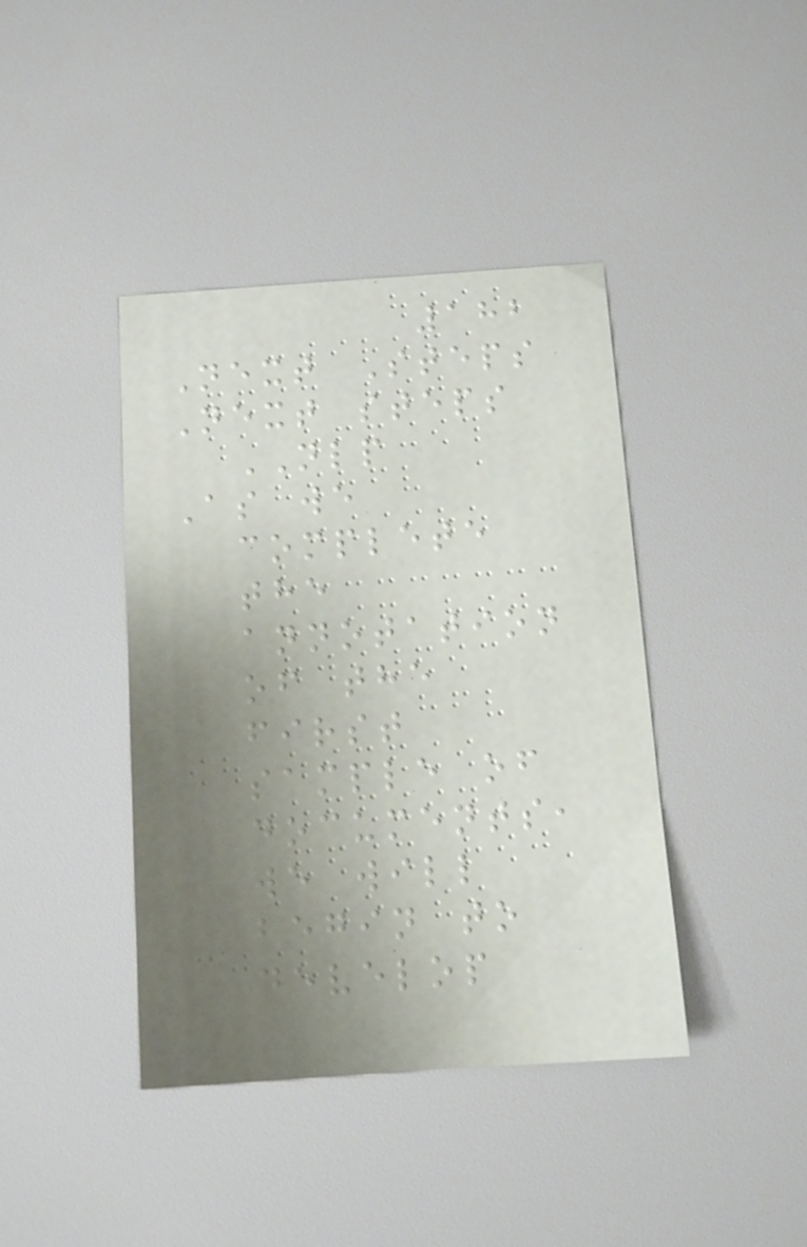182
Next Steps
Next steps
NLP
As we
complete
the
annotation
of the
first
sample of
documents,
we will
begin to
develop
